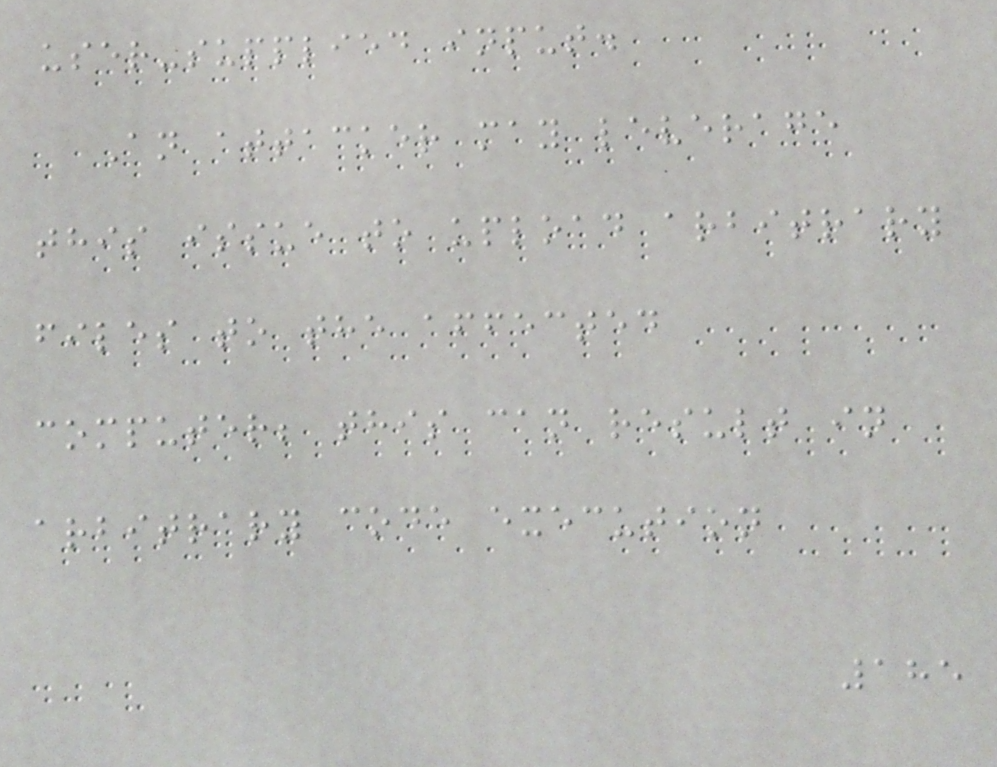user-supplied input.
An attacker may leverage
this issue to upload arbitrary
files to the affected
computer; this can result in
arbitrary code execution
185
